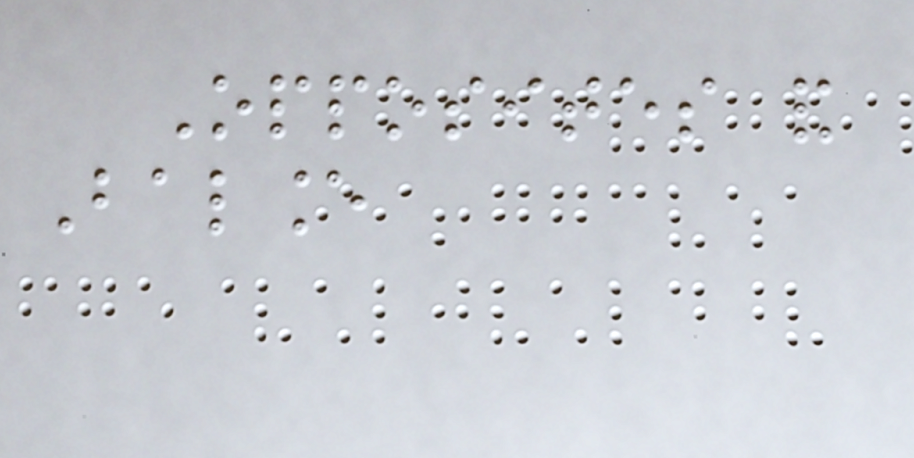Opposites and
Balance
